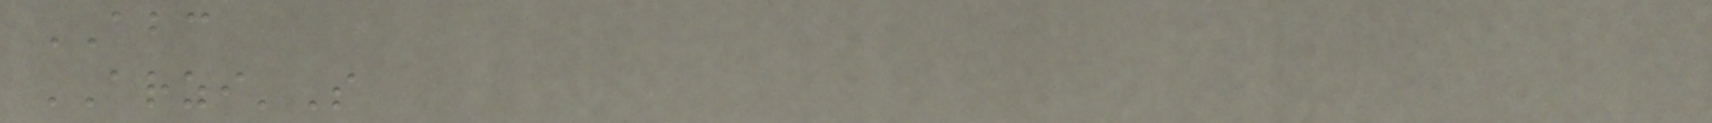ABC
ARZI'S
